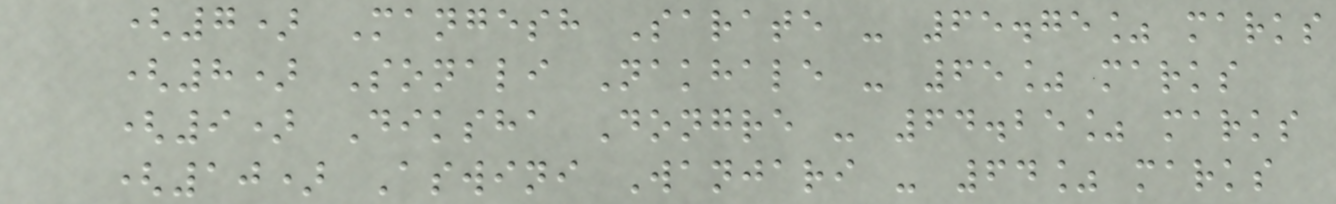(7) Mangesh Sarate - 65.75% marks
(8) Sonali Nakhale - 65% marks
(9) Diksha Dongre - 64.25% marks
(10) Aswini Wanjari - 64% marks
